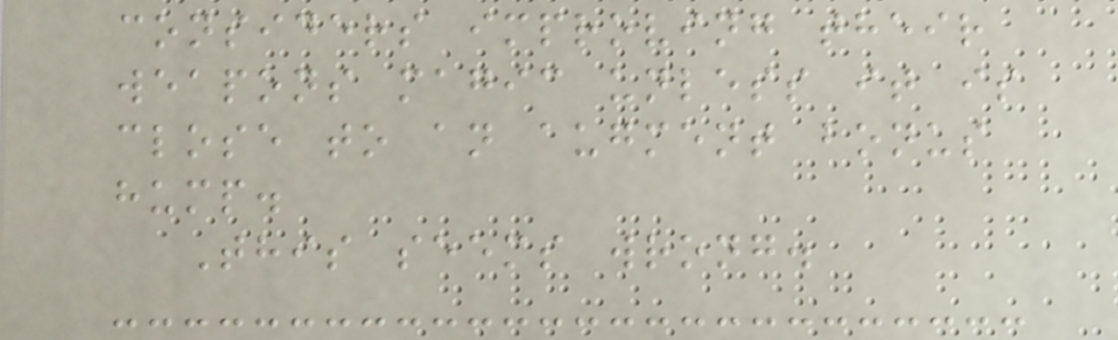considers improving their
weapons magic unless it is
close to an augment bonus
hump.
This seems wrong.
